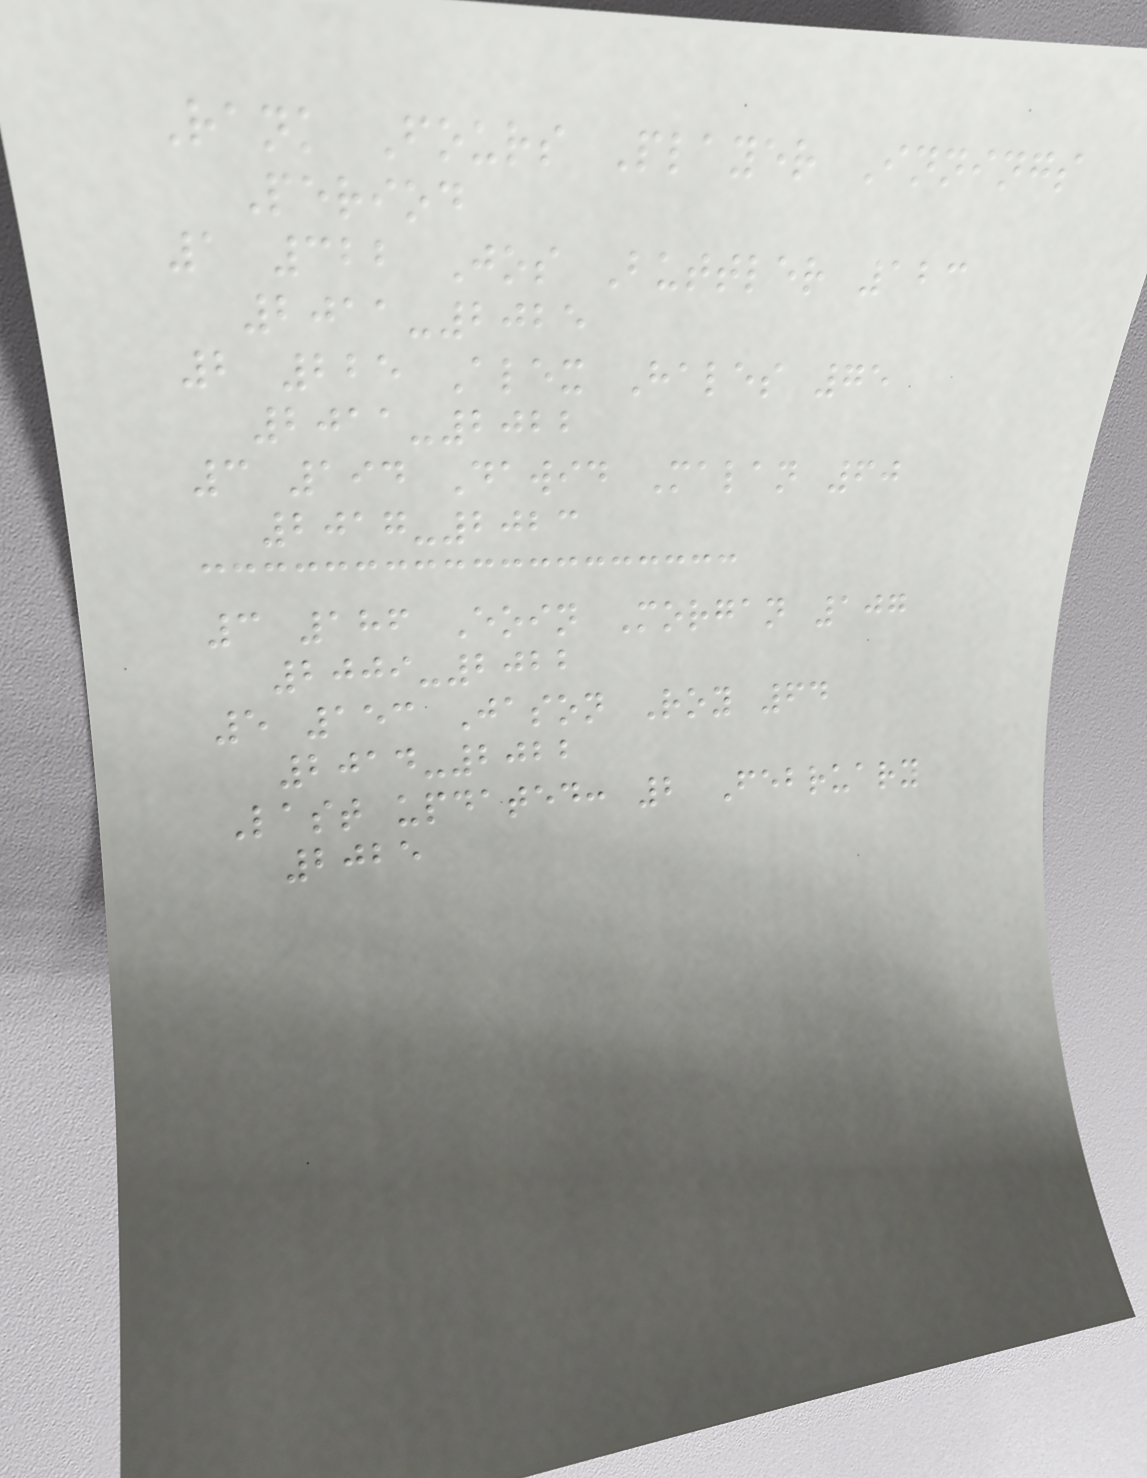Rank Fours Player Innings
Period
1 322 Jos Buttler 123
2011-2025
2 225 Alex Hales 75
2011-2022
3 194 Dawid Malan 60
2017-2023
3 186 Eoin Morgan 107
2009-2022
5 153 Jason Roy 64
2014-2022
Last updated: 2 February
2025
